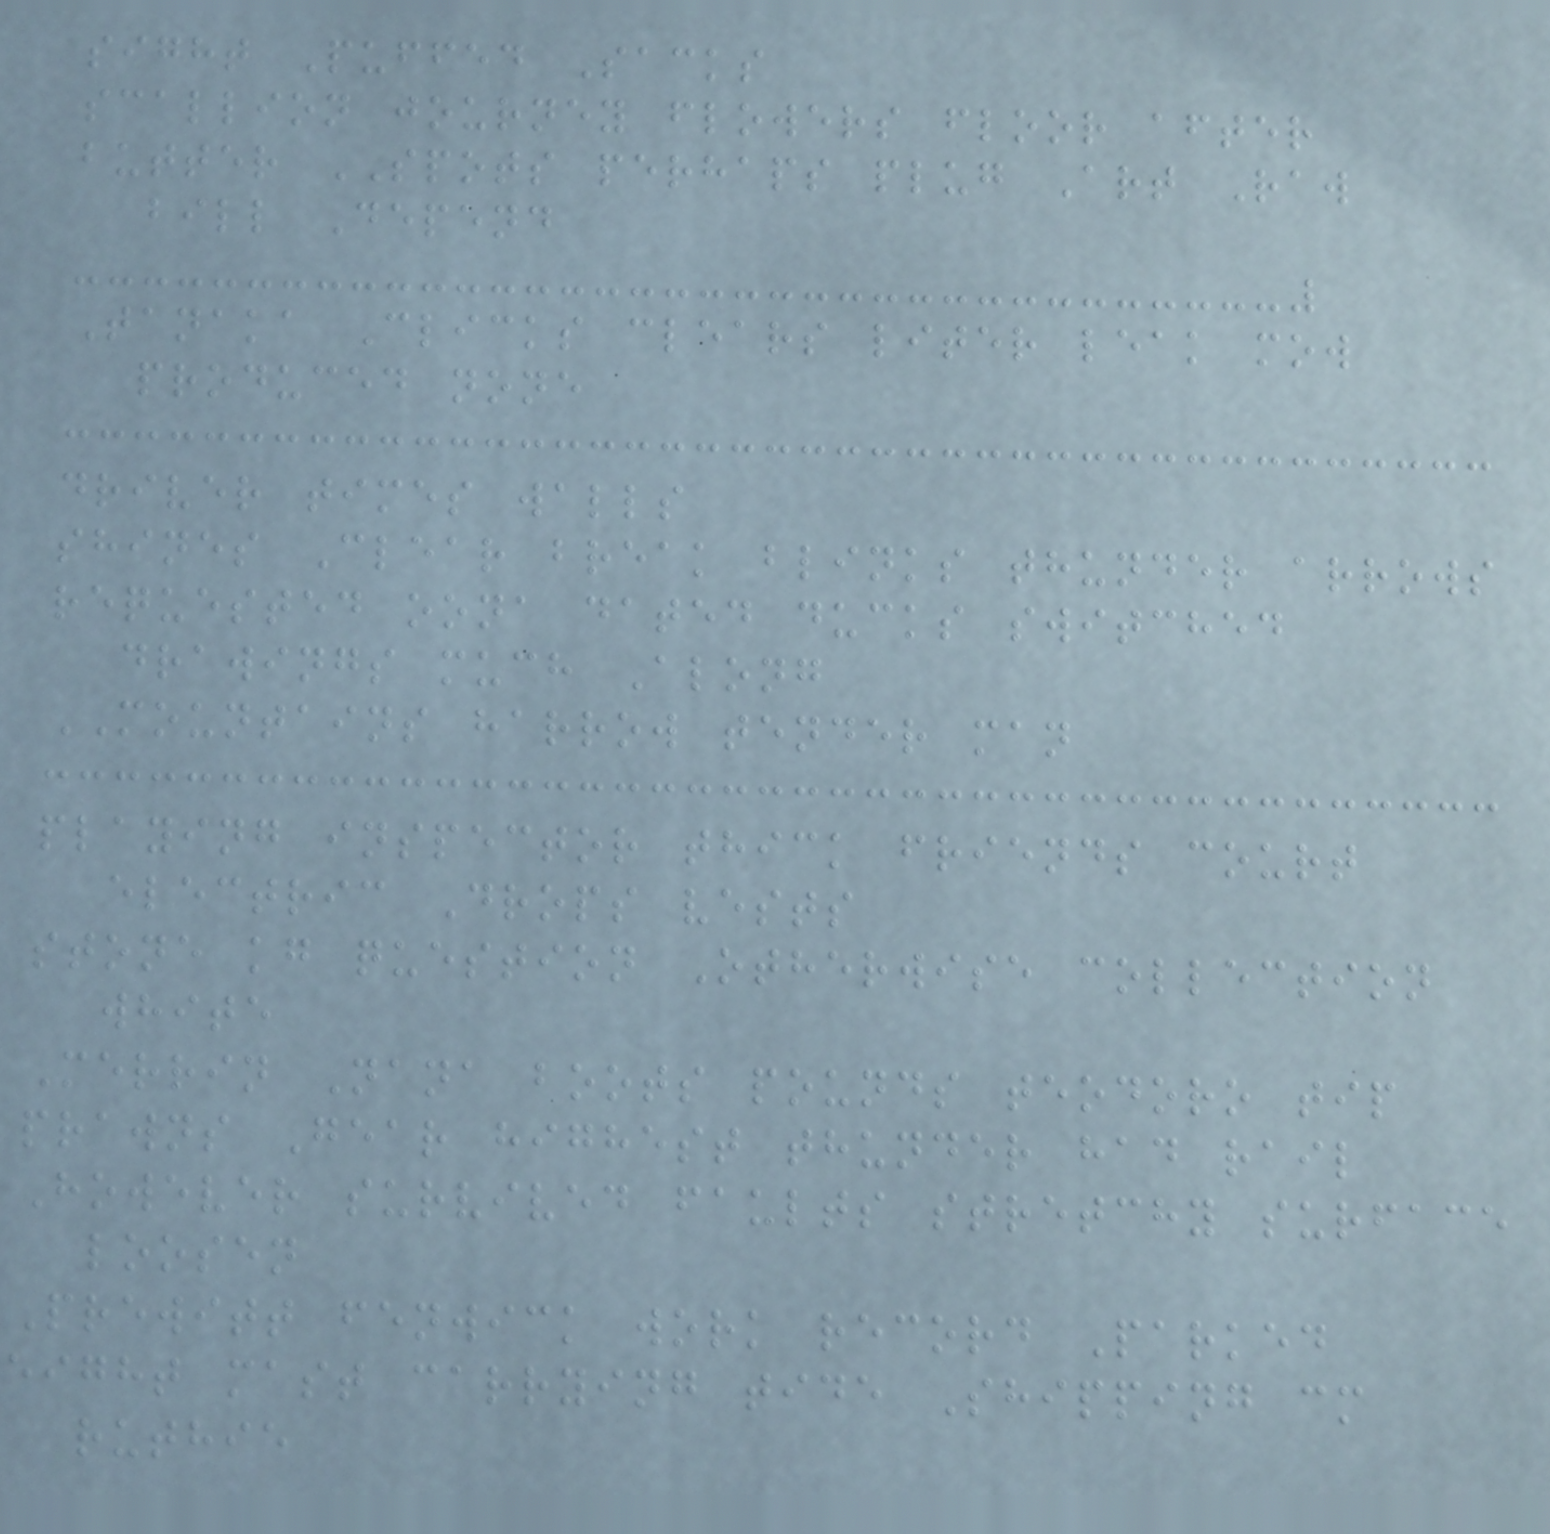sight Puffed Sacks
scallion journey flowers floor after
butter SPOTS perhaps plug Art Raw
bill Depend
Tanaka Clicks clears liter leak mow
produced none
driver times walls
shines Clear break blinks thunder arrows
requested oona dated ducks switched
drawings much Along
MOUNTAINS harrow tender man
playing inspector thick friends court
electric Drops vests
stone kg question Otherwise collection
white
Merrin Nana boots pounds teodoro tip
prawns Gear highest thunder had rail
However survived faults stretchy surface
loosen
Prewitt fenwick work record Parked
eight mast carrying tide Shipping cm
ruthie
